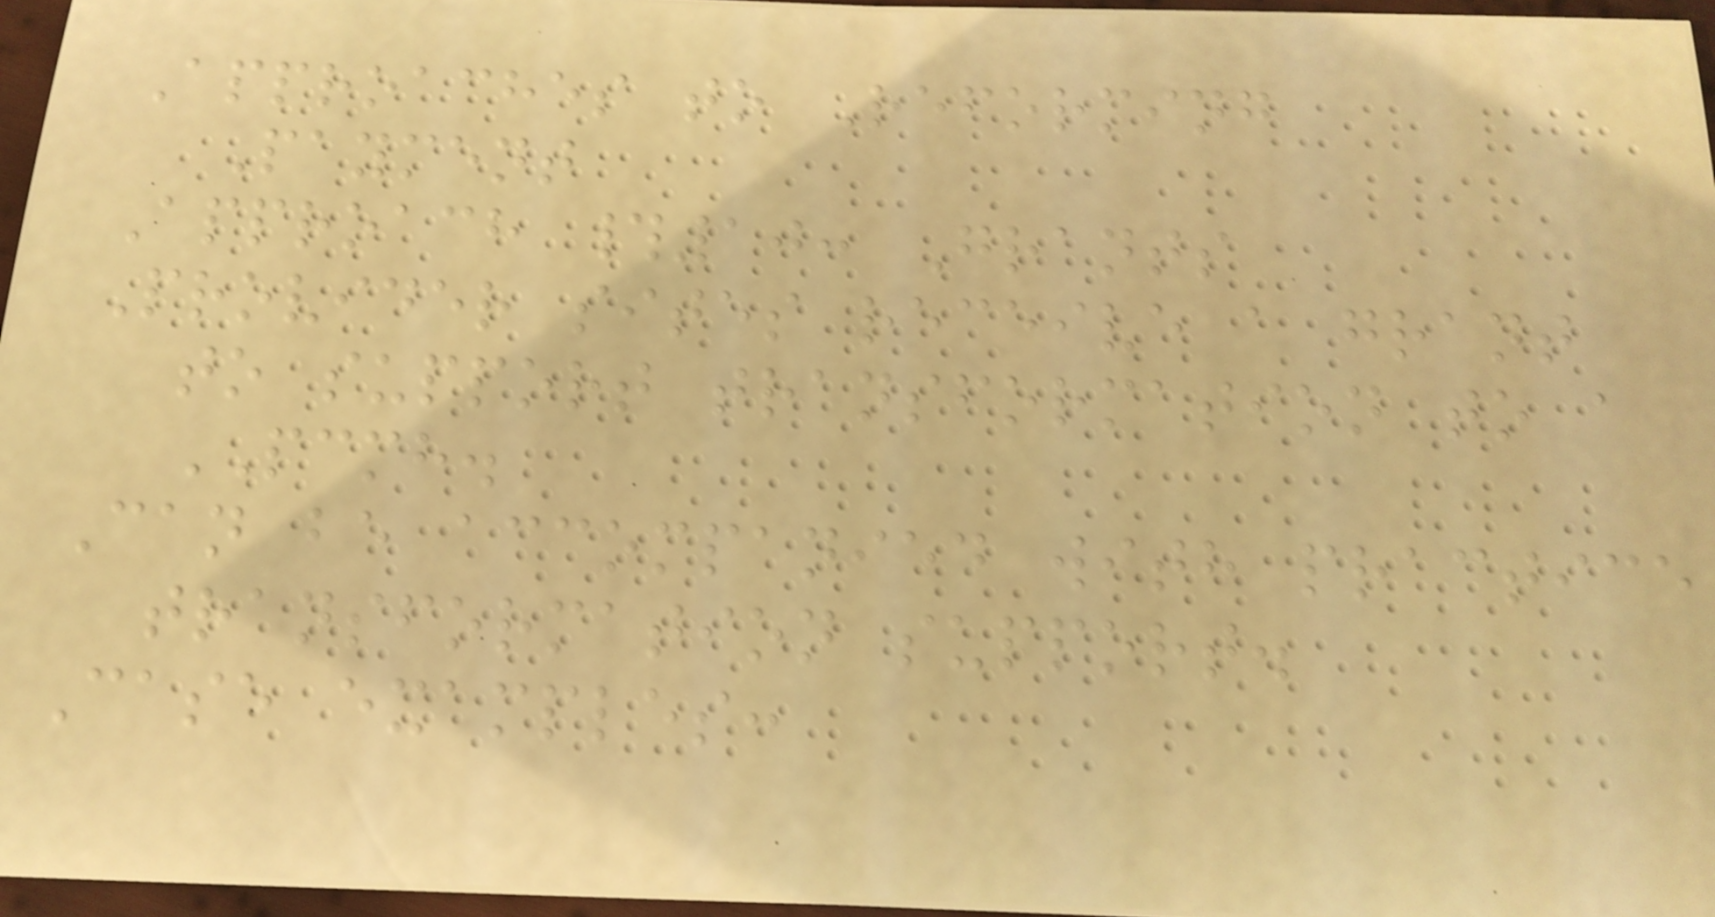Approaches to Reforming
Payment
Approach #10: Grants
Provider sites receive a grant
to support transformation to a
PCMH.
Can be accompanied with practice
transformation support.
Case examples:
